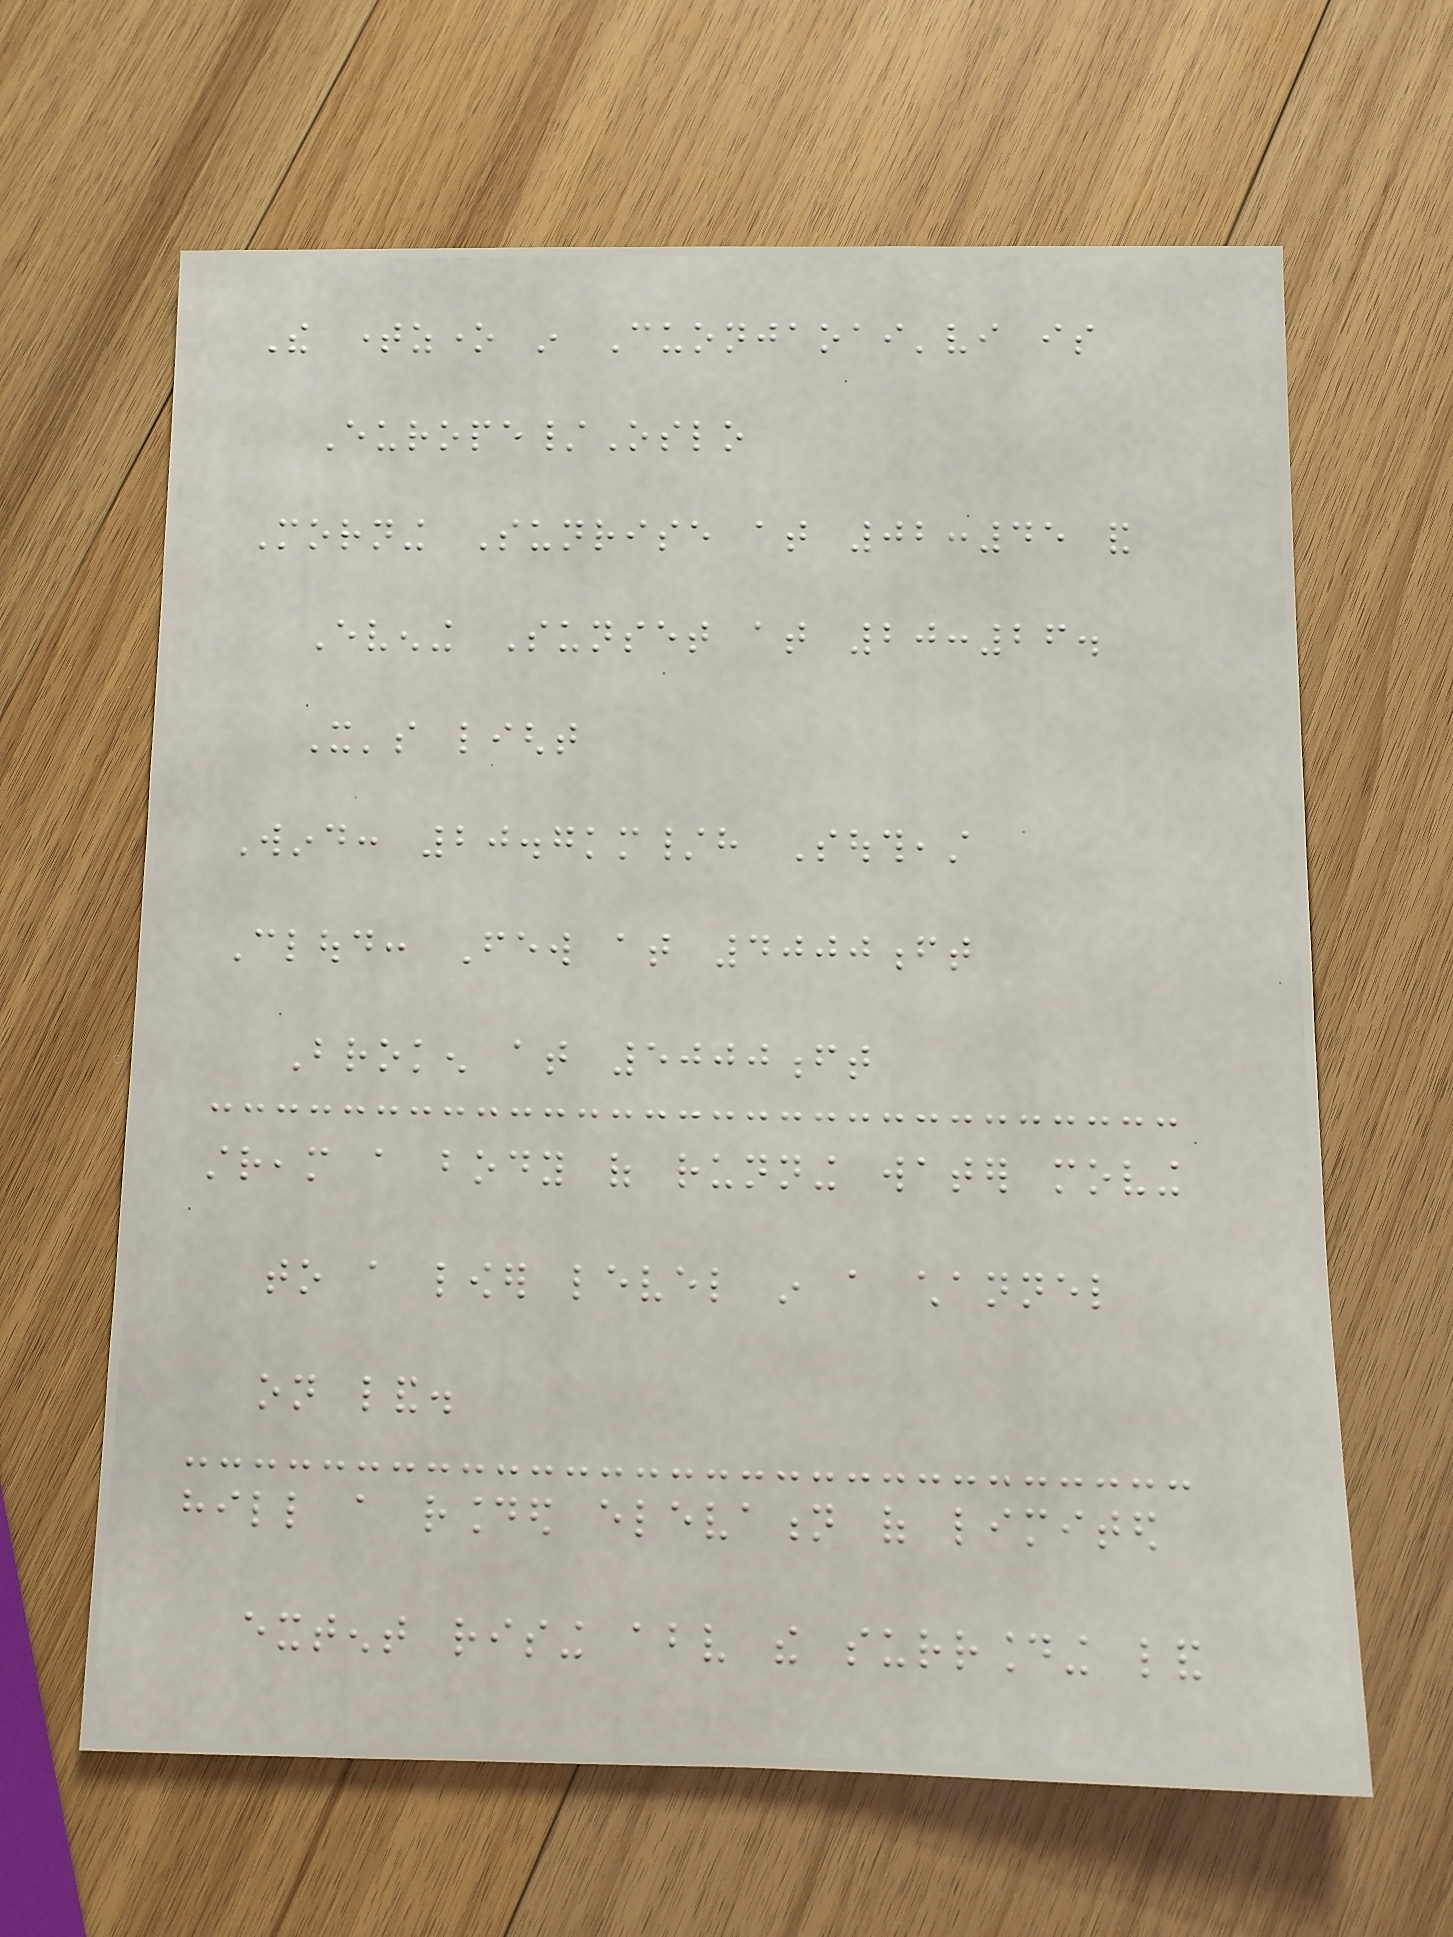The timezone in Cuonjaoai'vi is
Europe/Oslo
Morning Sunrise at 02:45 and
Evening Sunset at 20:26.
It's light
Wind: 20.7km/h Southeast
Cloud: Few at 4000ft
Broken at 5000ft
stream a body of running water moving
to a lower level in a channel
on land.
hill a rounded elevation of limited
extent rising above the surrounding land
